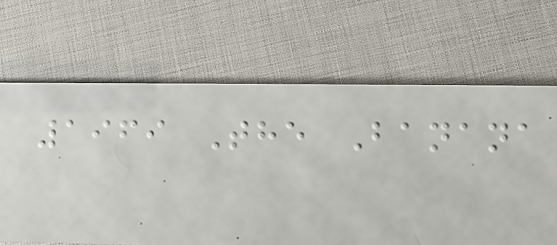1969 The Banana
